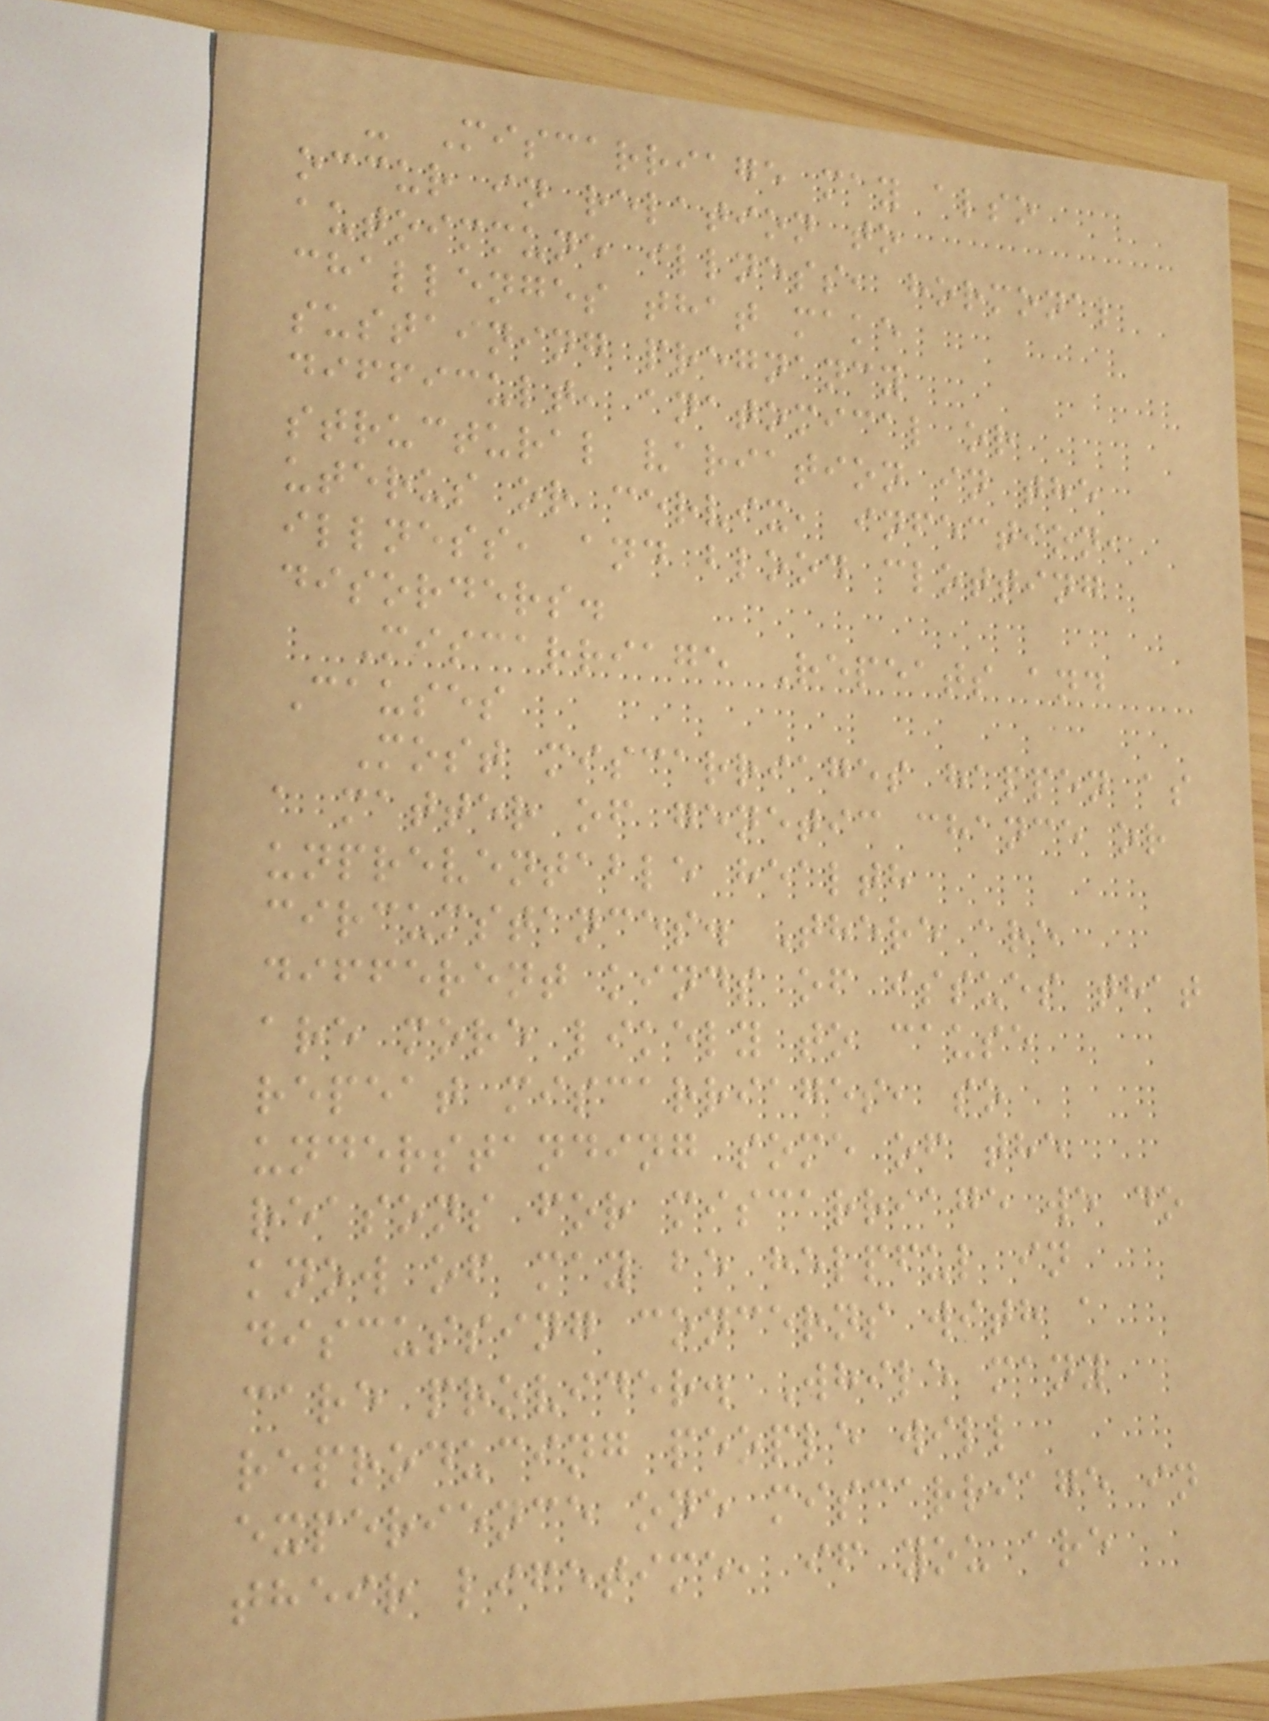- Miscarriage may also
occur in relation to
autoimmune illness, hormonal
challenges that make
sustaining pregnancy
difficult, anatomical or
structural variation in the
uterus or cervix, infection,
illness, and blood clotting
disorders.
Miscarriage Repeats and
Causes
Most miscarriages happen as
a matter of genetic chance or
unpreventable health
circumstances. There are
different kinds of issues that
are more likely to cause
repeat miscarriages, so
understanding some of the
reasons for miscarriage we do
know of may be helpful in
discussing concerns with a
care provider. While many
reproducing people will
experience one miscarriage in
their lifetime, if you are
